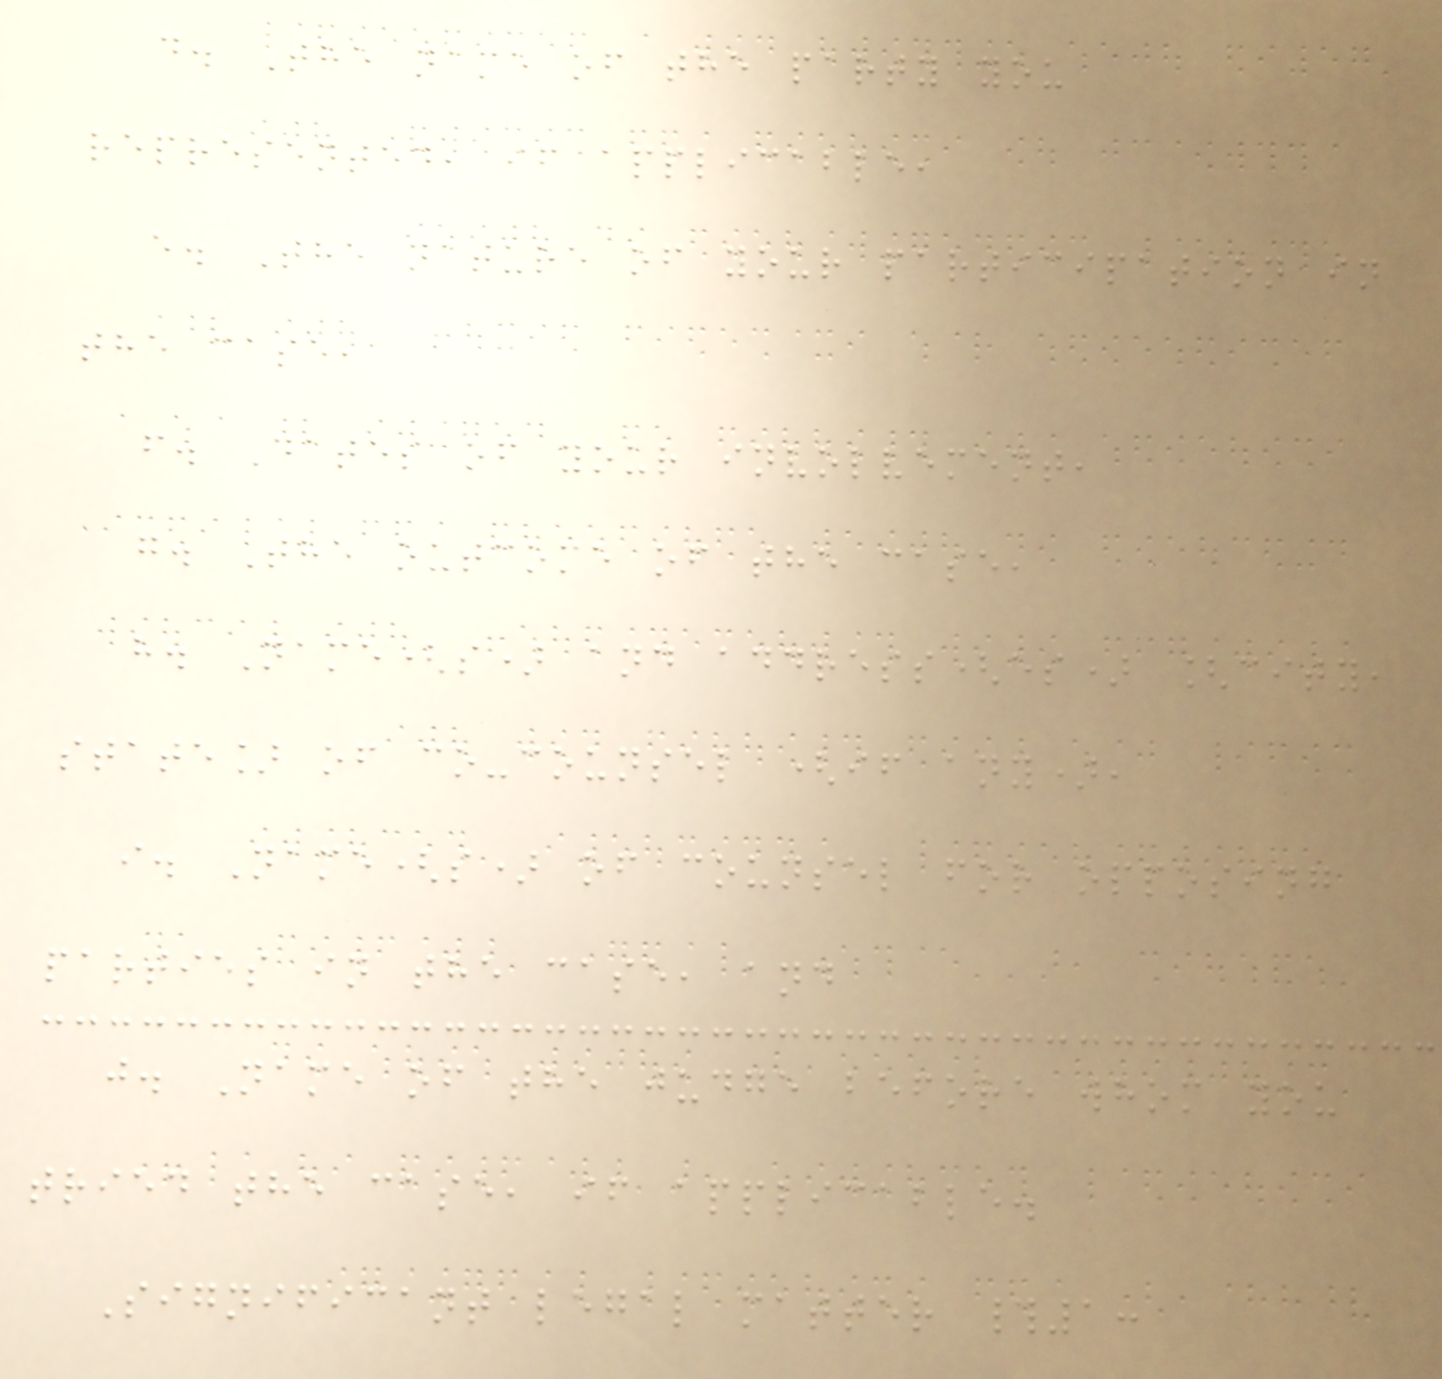d. The name of the party you
represented, if applicable,
e. The nature of your participation in
the case,
f. Dates of your involvement,
g. The outcome of the case,
h. Name(s) and address(es) [city,
state] of co-counsel (if any),
i. Name(s) of counsel for opposing
parties in the case, and
j. Name of the judge before whom you
tried the case, if applicable.
Significant legal matter #1:
